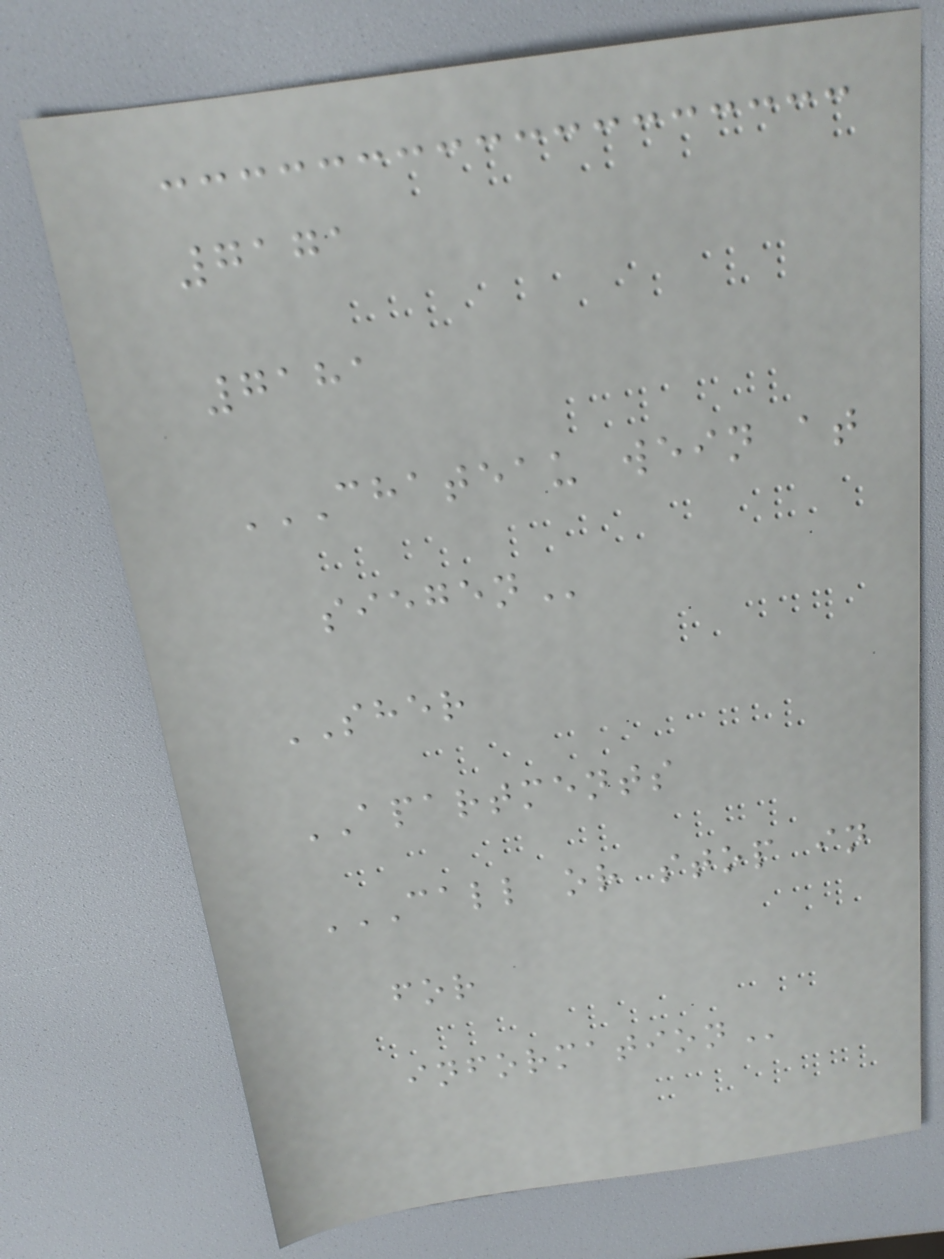7171
7181
CHATEAU WEIN AT
SIEGEN
SHER
APARTMENTS
CALL OR STOP IN
FOR
INFORMATION
